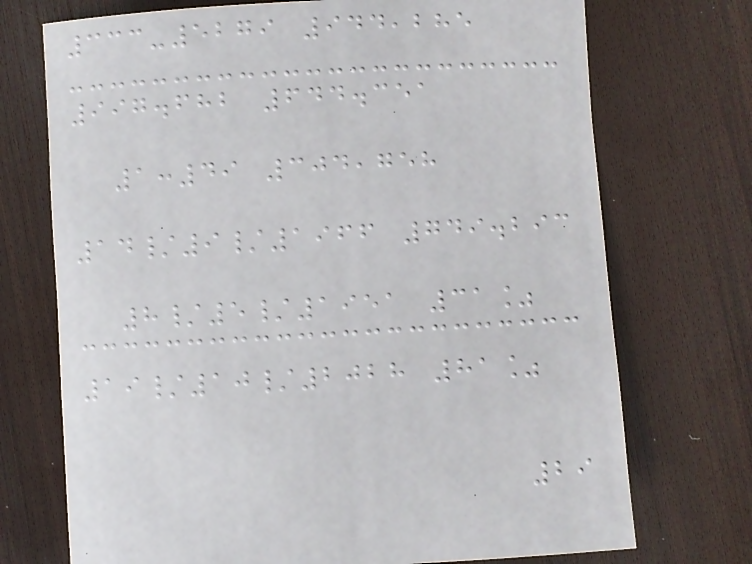333-5279 944,285
997.682 644.351
1:49 304,758
14/9/1966 749.293
8/5/1951 31%
19/10/2028 81%
29
